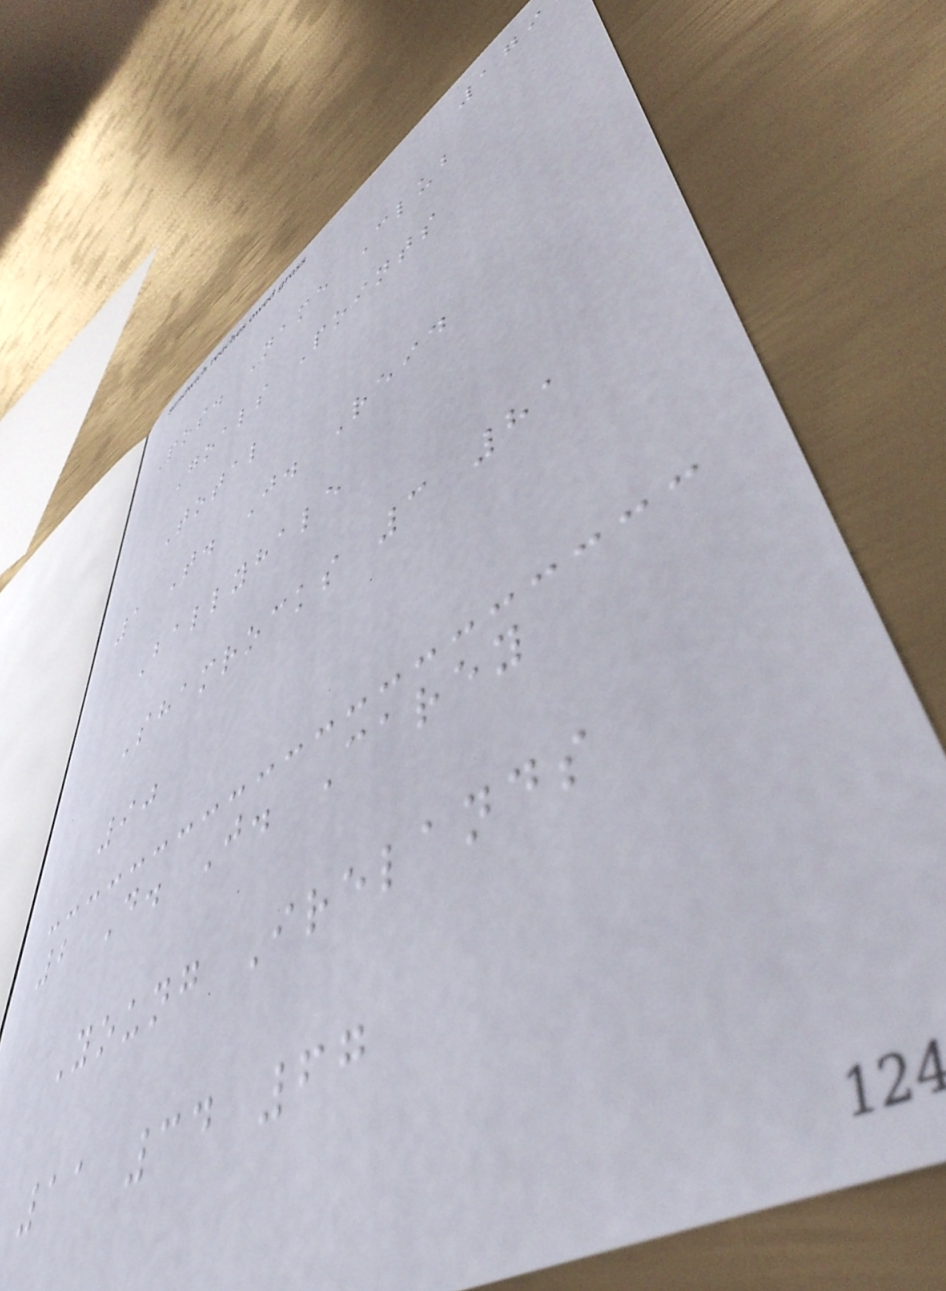179
Pos. Name Club
Goals Points
Total
1 T. J. Reid
Ballyhale
Shamrocks 3 81
90
2 D. J. Carey
Young Irelands
11 34 67
